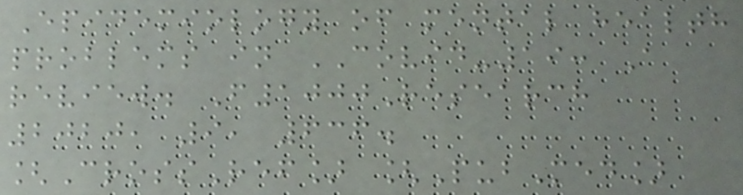Epidemiology of mental health
problems in COVID-19: A
review. F1000Research
2020, 9, 636.
[CrossRef] [PubMed]
